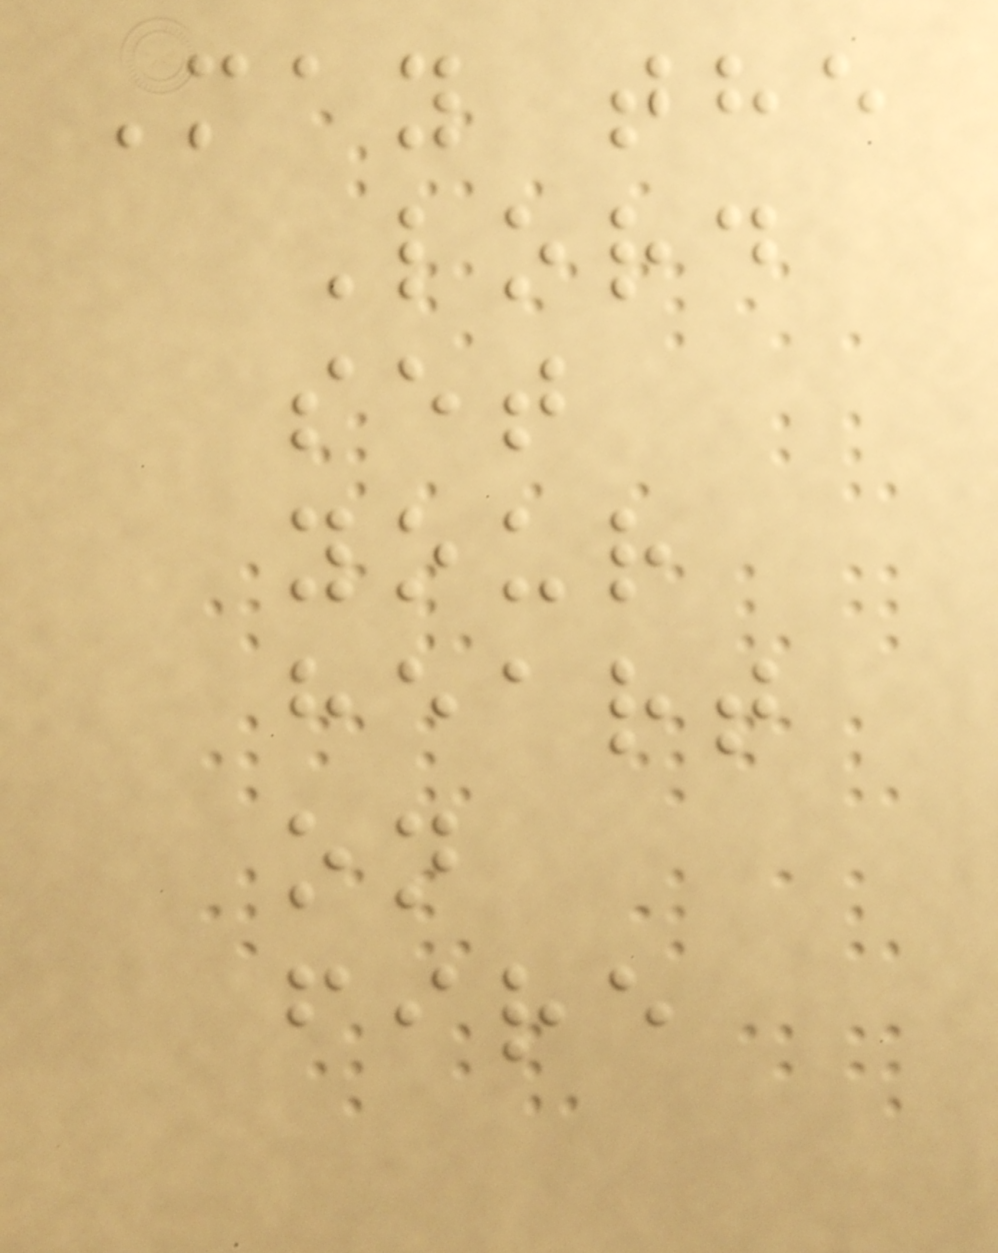May the
Lord
set
your
heart
on
fire
